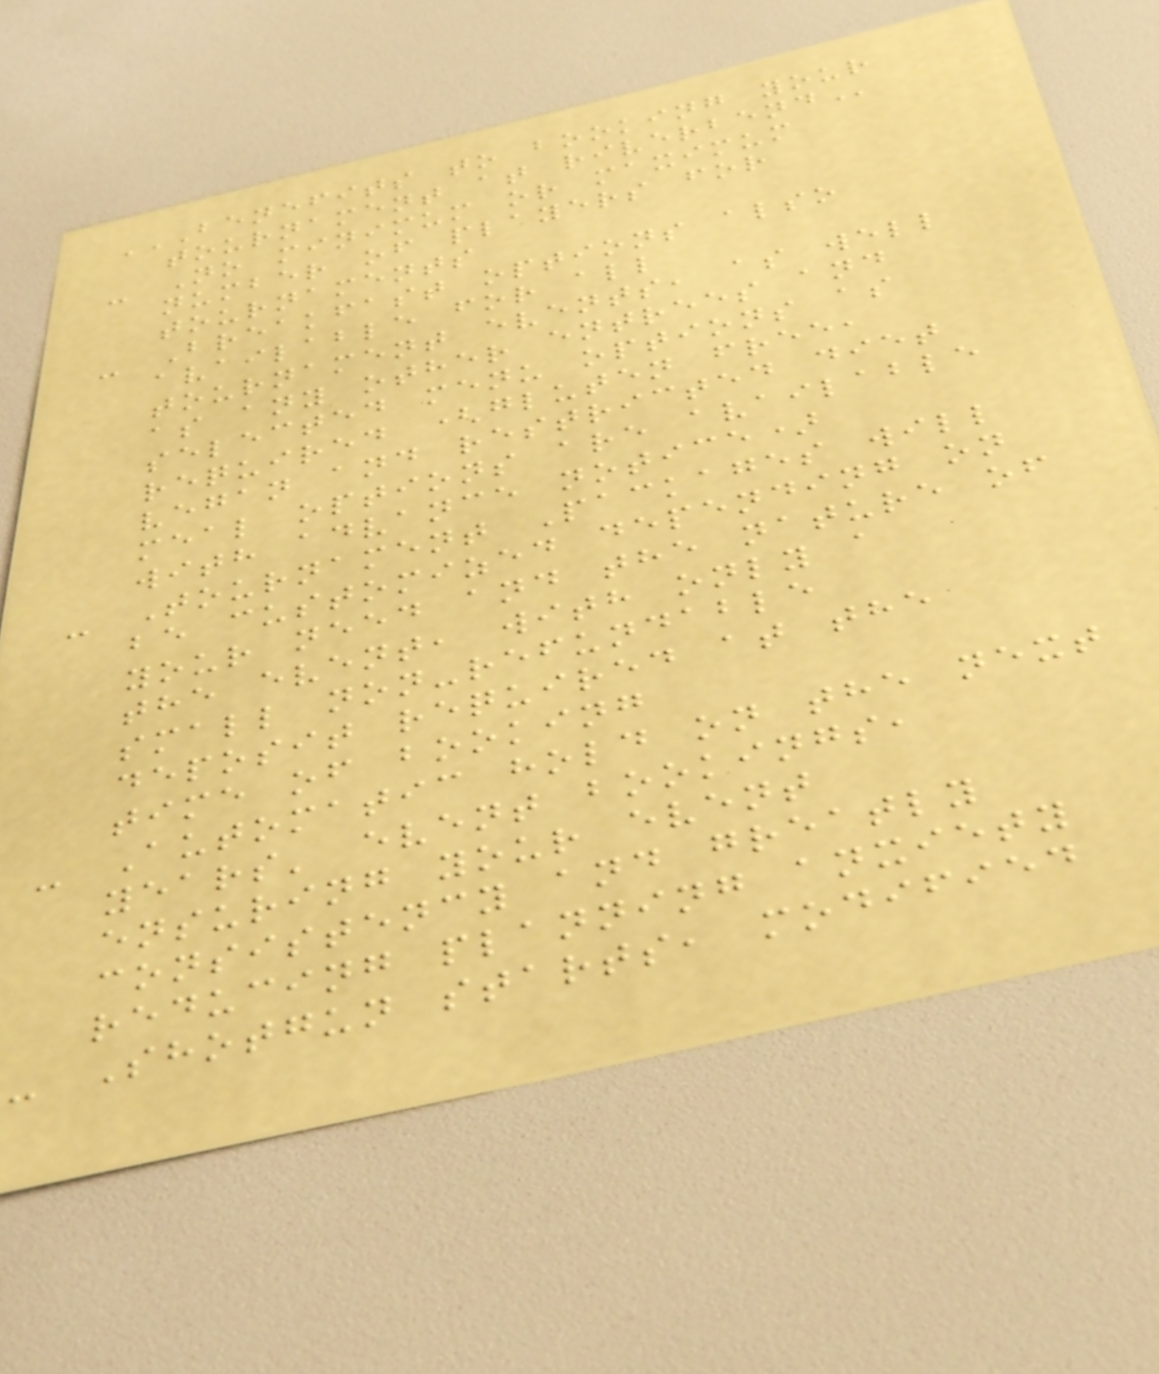BENEFITS TO BOOKING YOUR
TOURNAMENT AT RIVERBEND
- No minimum or maximum
number of players for
tournaments
- Breakfast options also
available for all
tournament events, as well
as any other entrees and
selected menu options as
required (gluten free,
vegan and restricted diet
meal options are available
with advance notice)
- Tournament Packages will
be customized depending on
your need and the nature of
the event, with only a
small non-refundable
deposit required at the
time of booking
- Automatic hold on the next
years' event bookings,
ensuring your event
consistency and greatly
reducing planning anxiety
- Shotgun starts, modified
